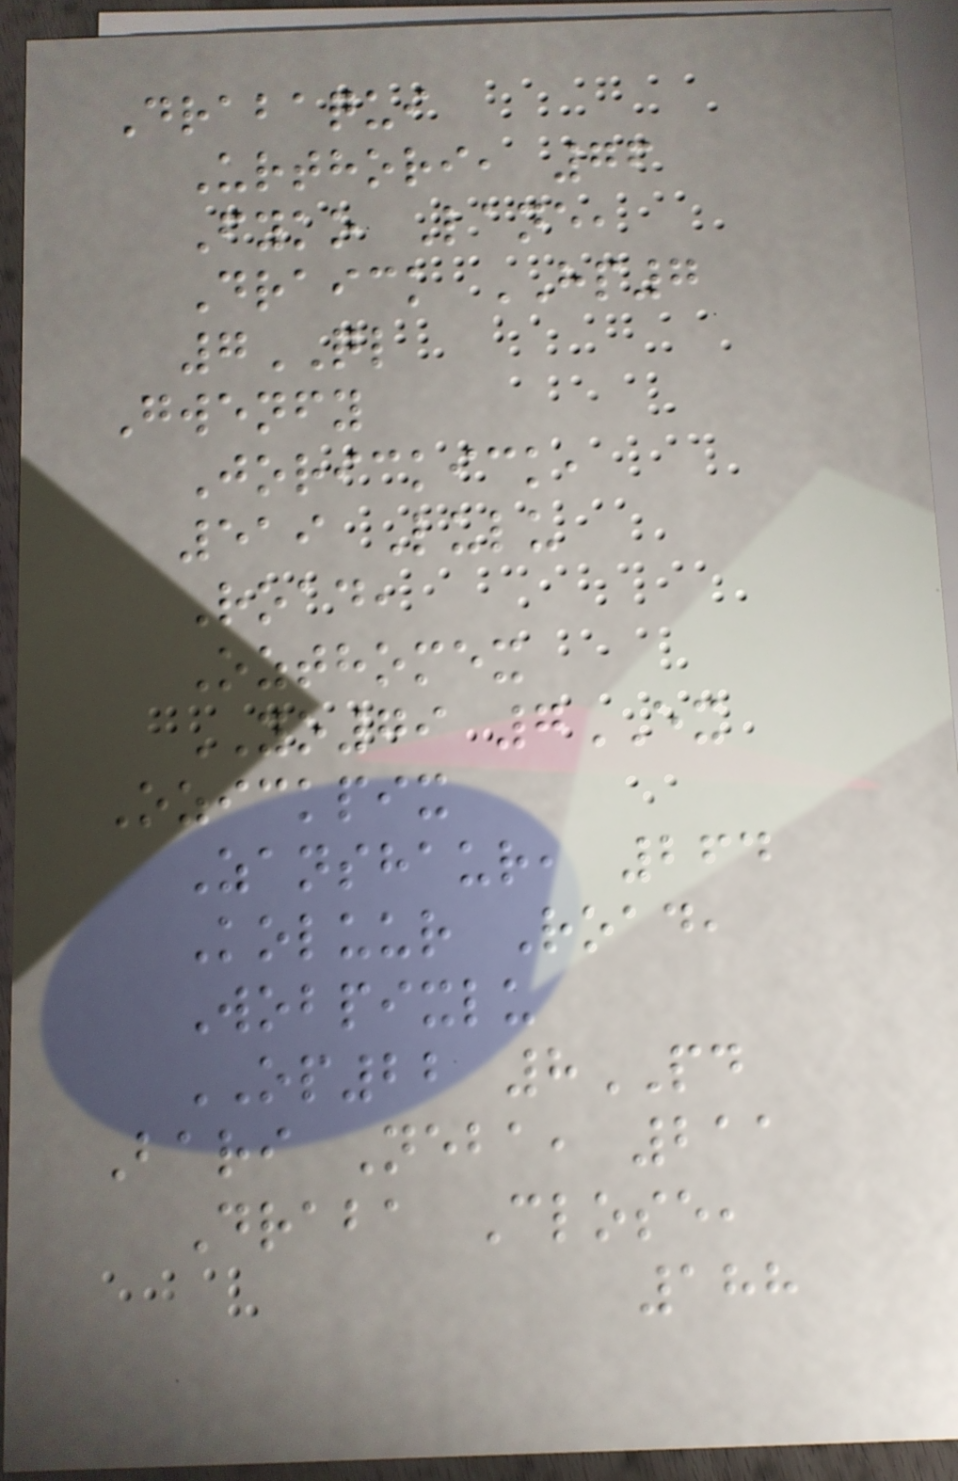Drabaqui
Urthori, 76
Fyko Lane,
Draick HP7
7QL
Gwenfy
Jorickick,
519 Lulu
Road,
Ozthomex
YO79 7EX
Ozickpix
Zanshaur, 264
Koluur Road,
Wobpixlu
OP22 8PD
Bari Neba, 211
Draba Close,
188
